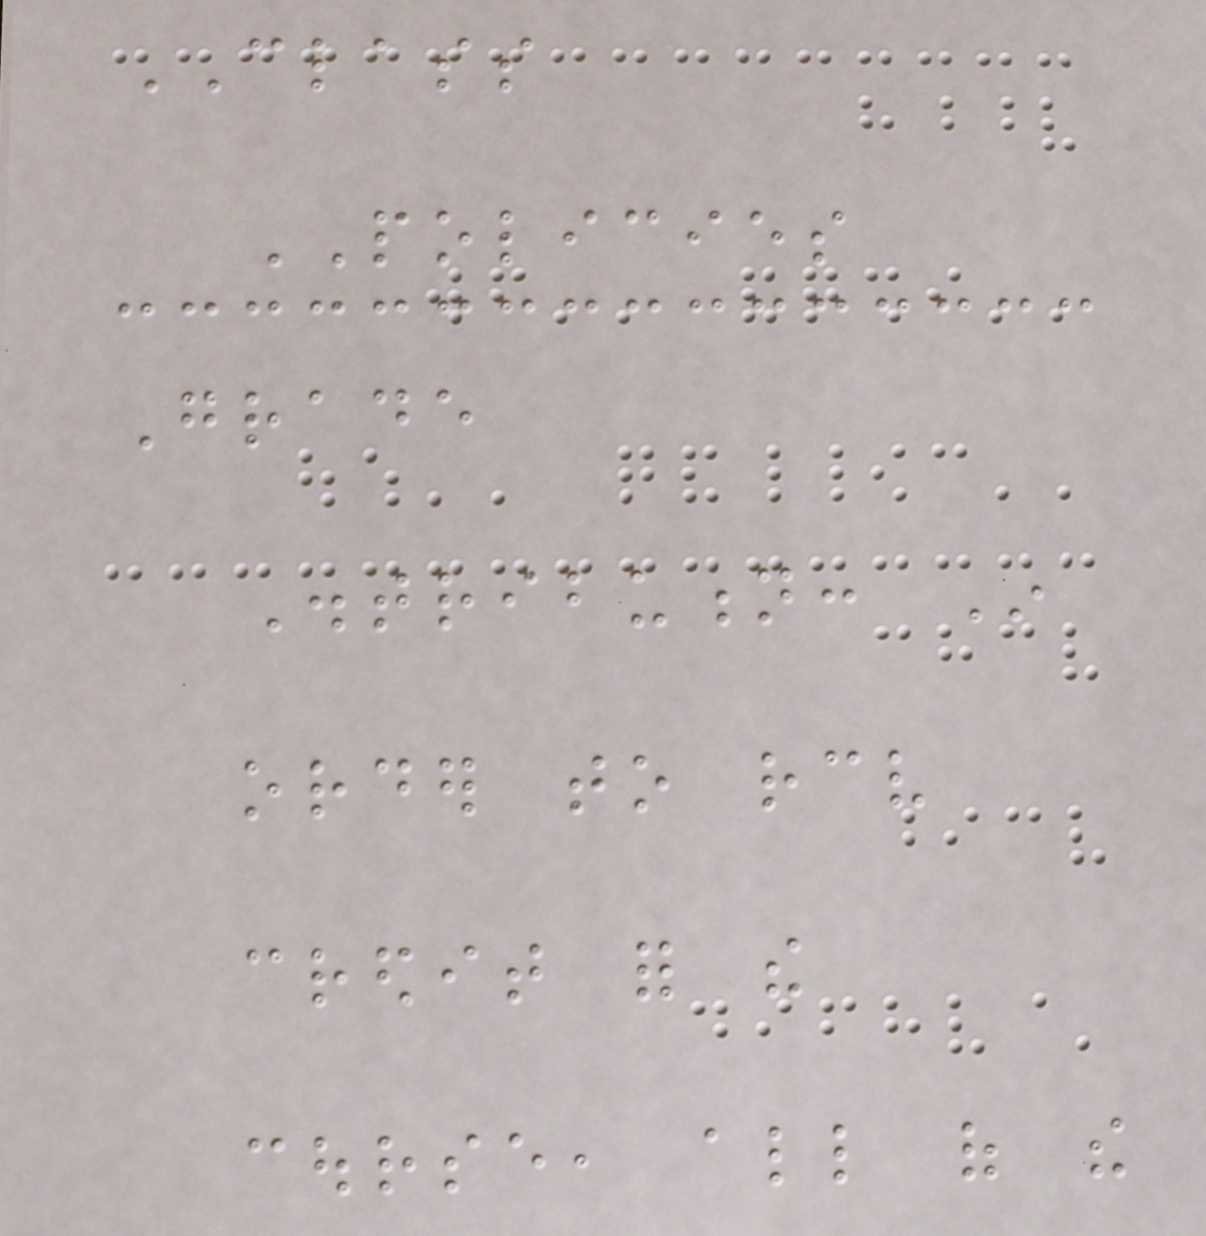CLASS
POLICIES
Grade
Distribution: In
order to receive
credit for the
course, all of the
